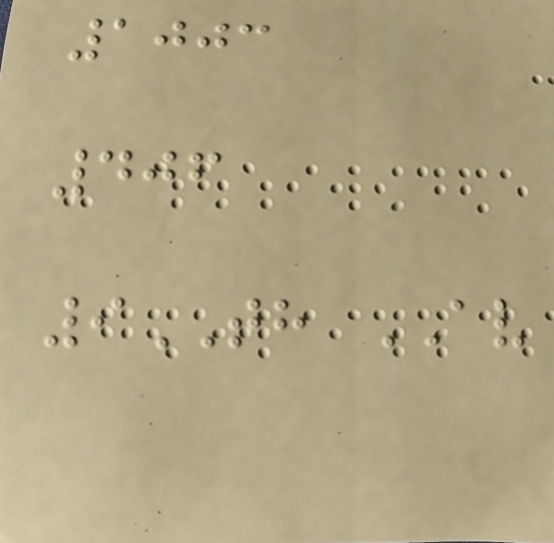1003
406
9TH AV
